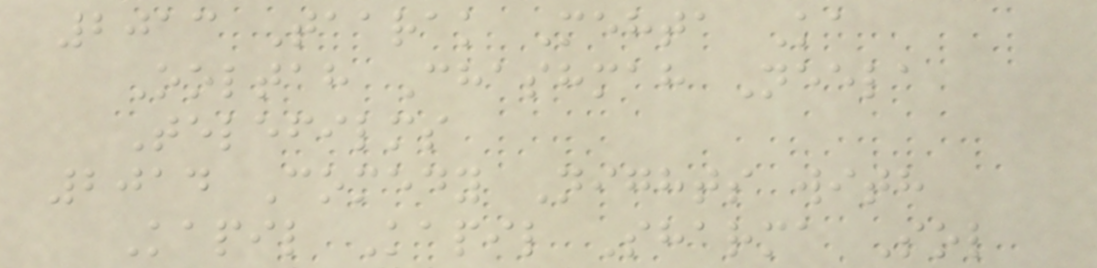2013 Taarak Mehta Ka
Ooltah Chashmah Neela
Telefilms
2014 Comedy Nights with
Kapil Kapil Sharma Sol
